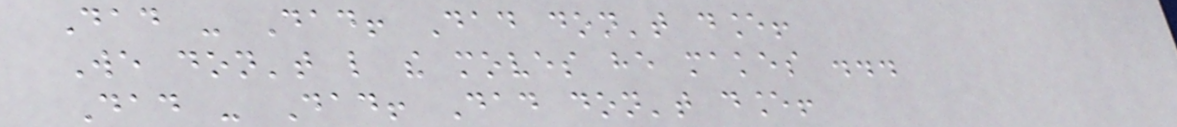Dad - Dad! Dad don't dance!
We don't like the moves he makes ...
Dad - Dad! Dad don't dance!
